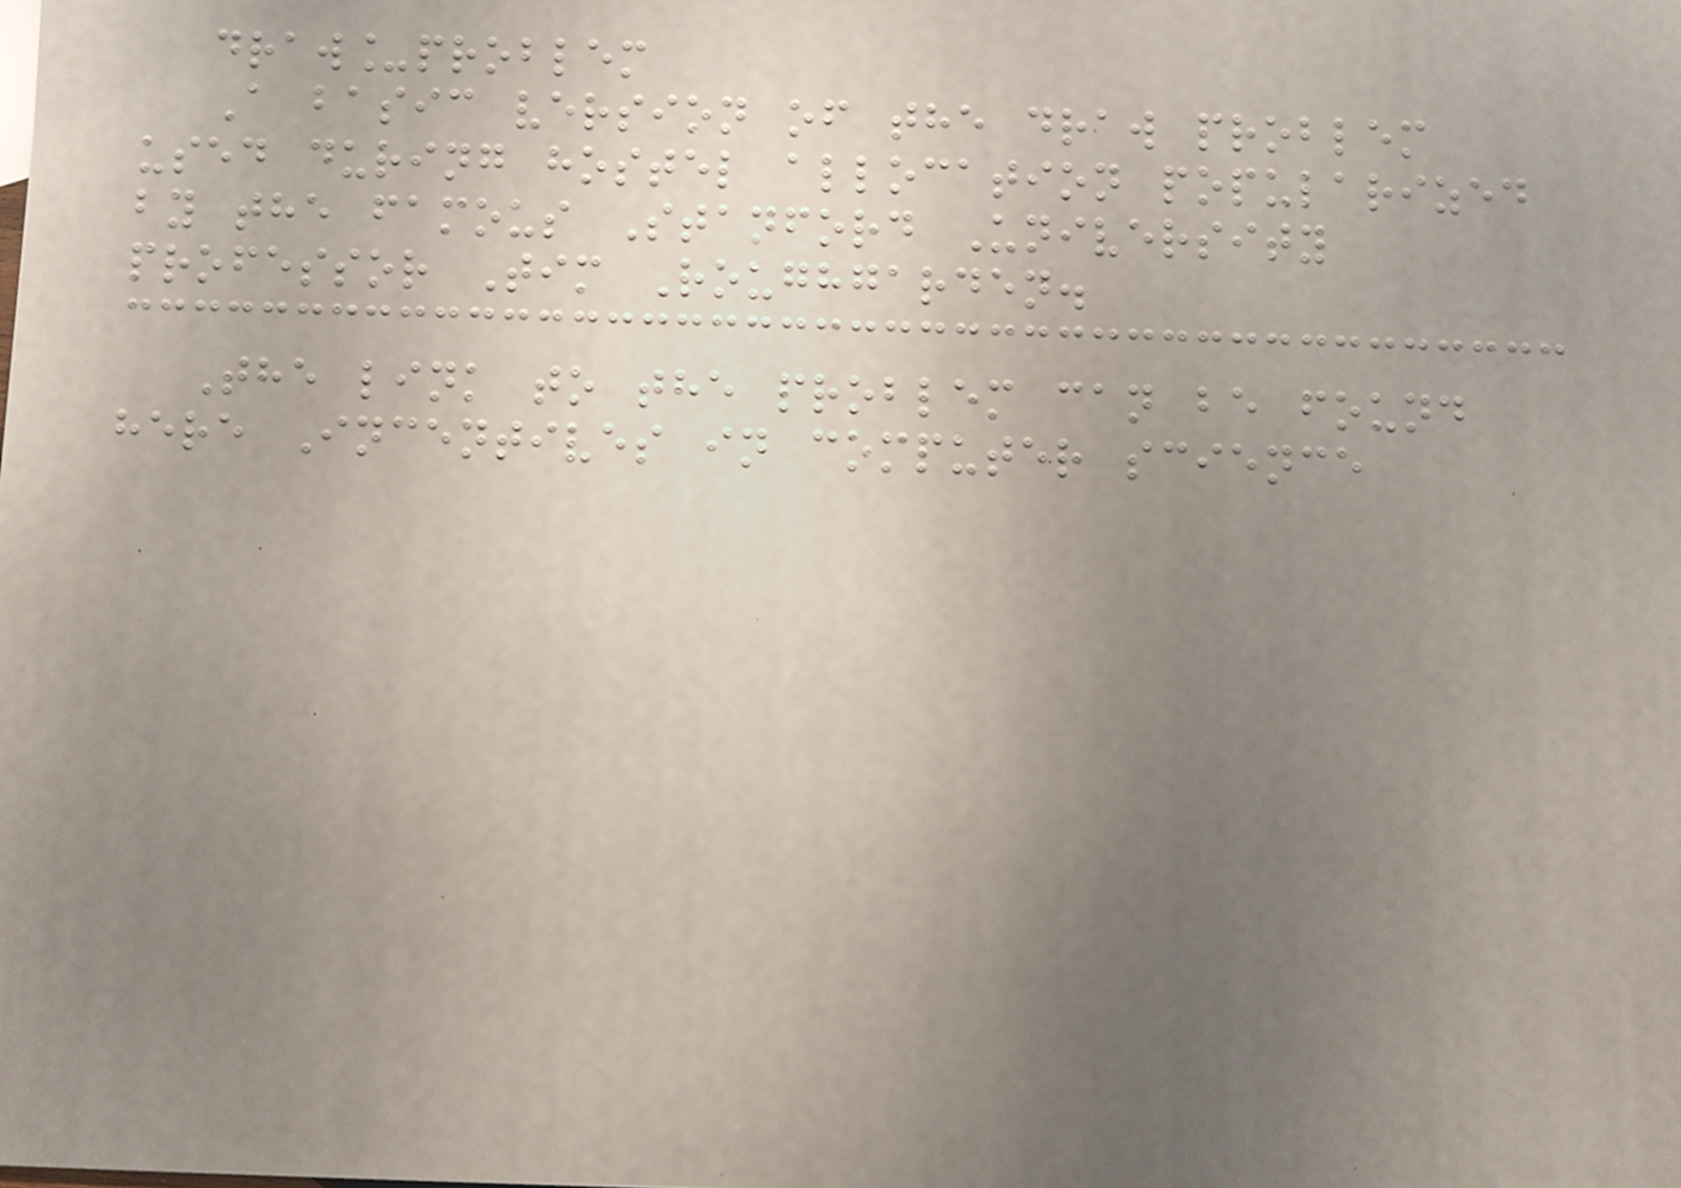draw_problem
A basic version of the draw problem
used during hostel allocation popularized
by the famous Stanford University
professor Tim Roughgarden.
The link to the problem can be found
here Incentives in computer science
